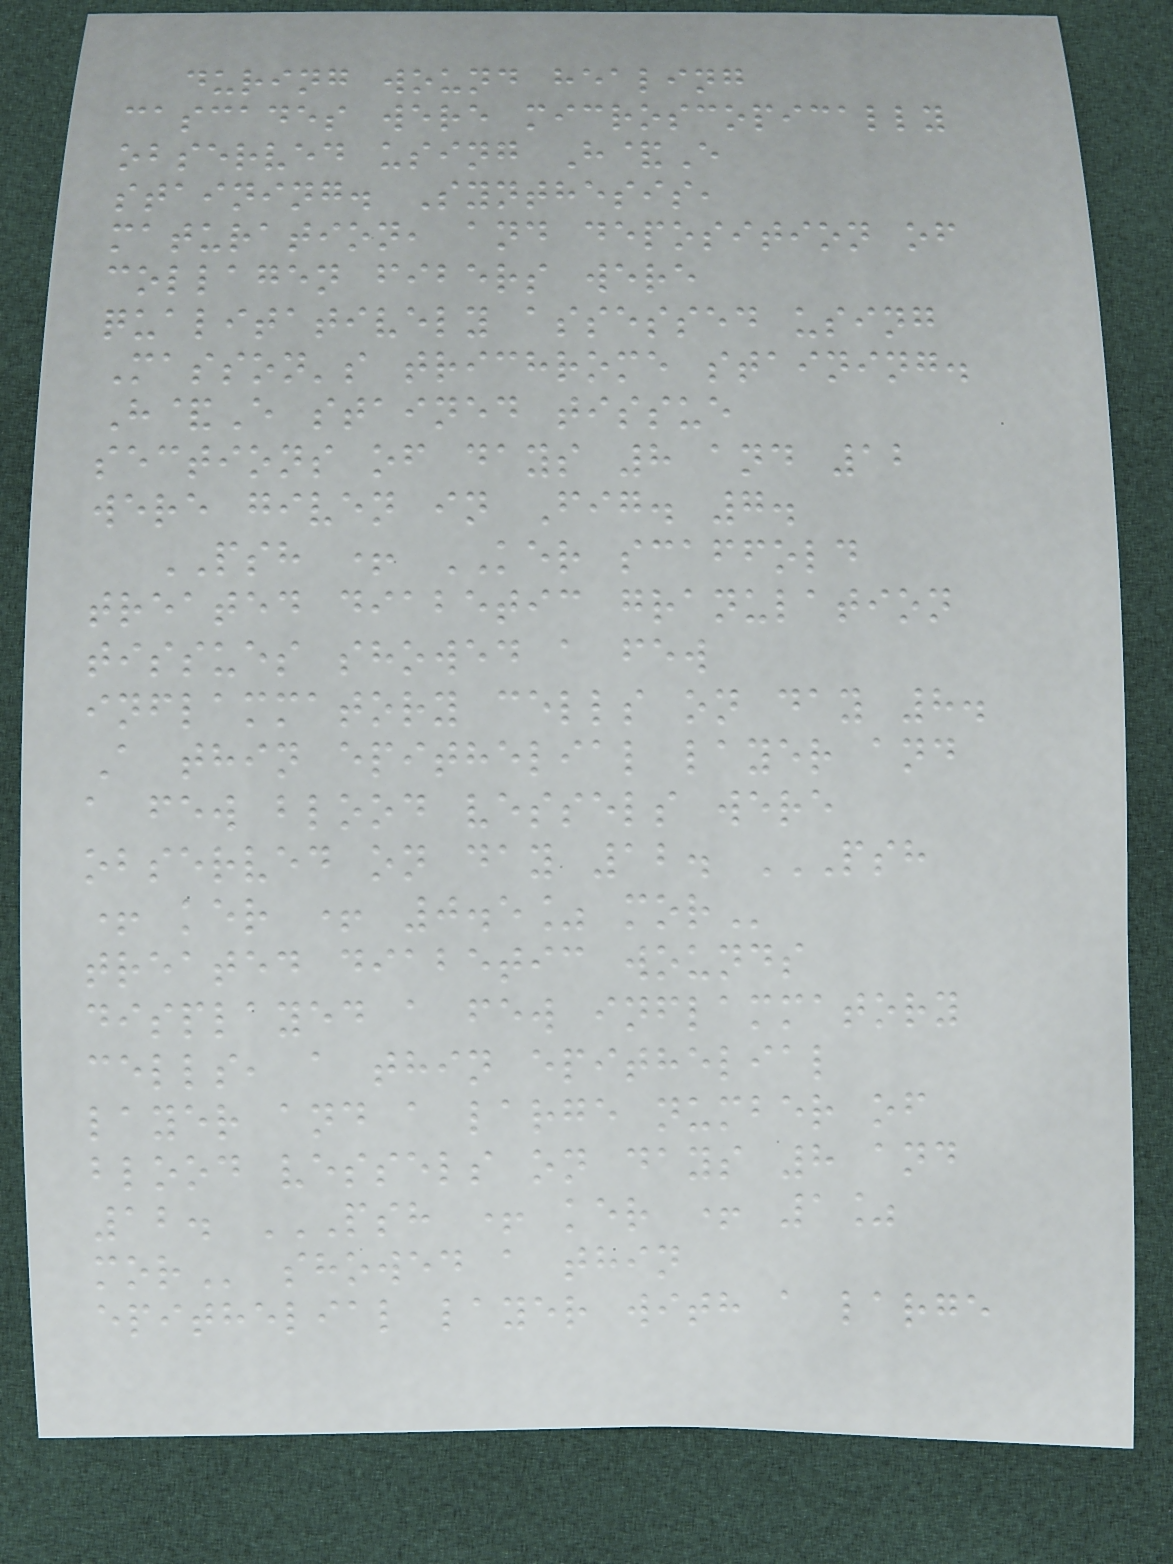during wound healing
cascades were microscopically
observed using H&E
staining. Synthesis,
maturation, and deposition of
collagen fibers were
qualitatively assessed using
Masson's trichrome staining.
H&E stained tissue
sections of days 8 and 12
were given in Fig. 7.
PSH + KER scaffold
treated diabetic granulation
tissues showed a few
inflammatory cells on day 8.
A thin epithelial layer and
a few blood vessels were
observed on day 12. PSH
+ KER + 0.5% MOR
treated diabetic wounds
displayed a few inflammatory
cells, a thin epithelial
layer and a large number of
blood vessels on days 8 and
12. PSH + KER + 1%
MOR showed a thin
epithelial layer with a large
